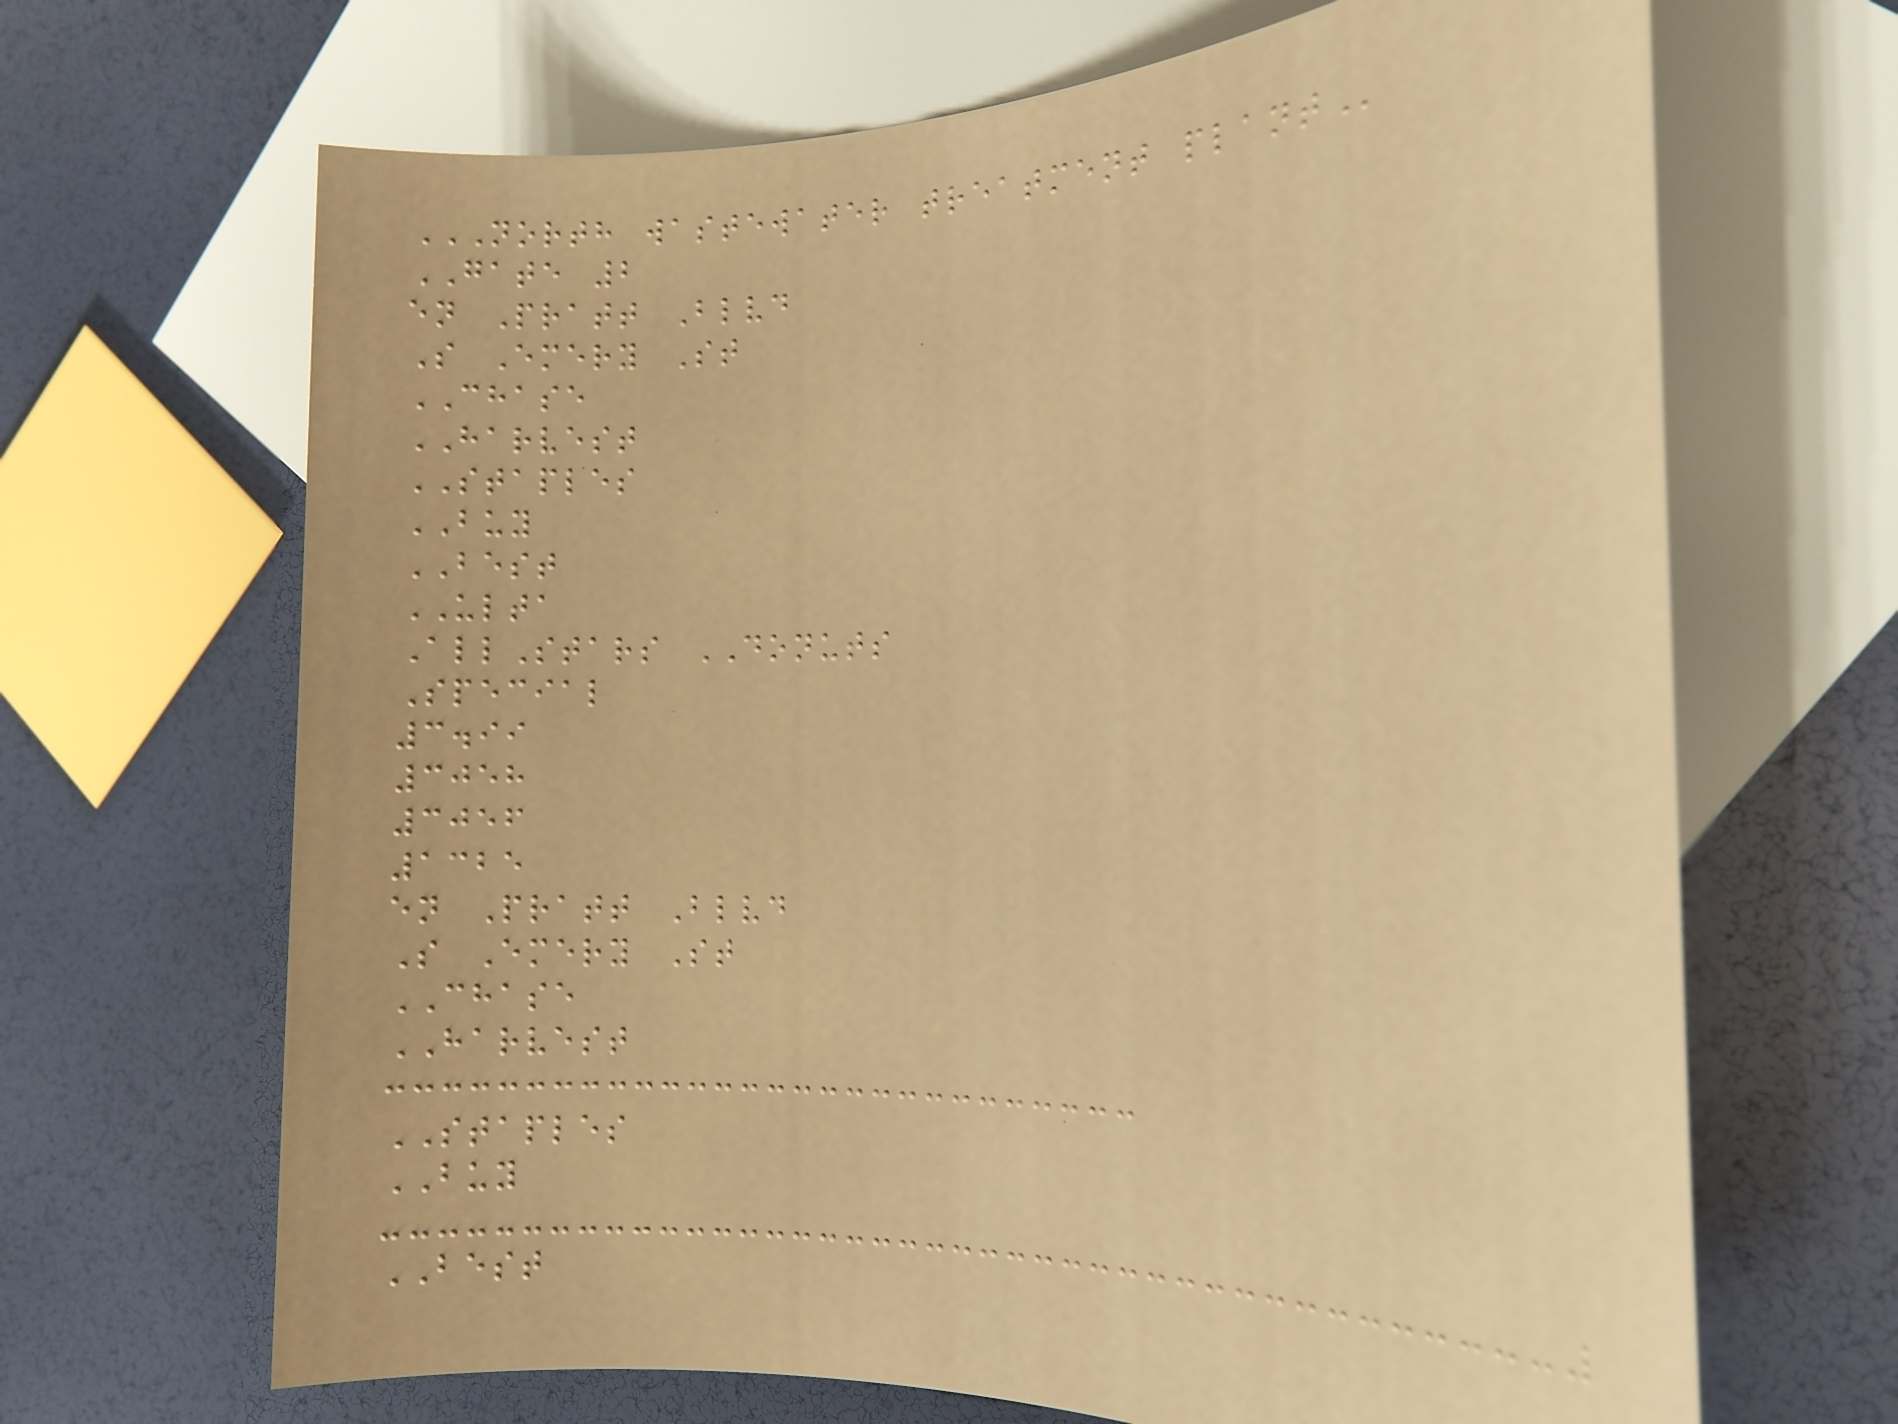NORTH WASTEWATER TREATMENT PLANT
GATE 2
en Pratt Blvd
S Emery St
CHASE
HARVEST
STAPLES
BUY
BEST
ULTA
AllStars DONUTS
Special
3.99
3058
3056
1325
en Pratt Blvd
S Emery St
CHASE
HARVEST
STAPLES
BUY
BEST
